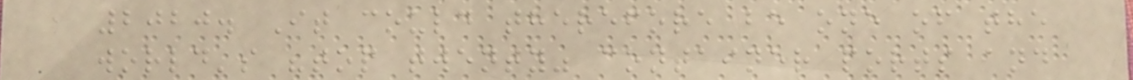2020. It could therefore be one of the
world's "top twenty" container ports and
